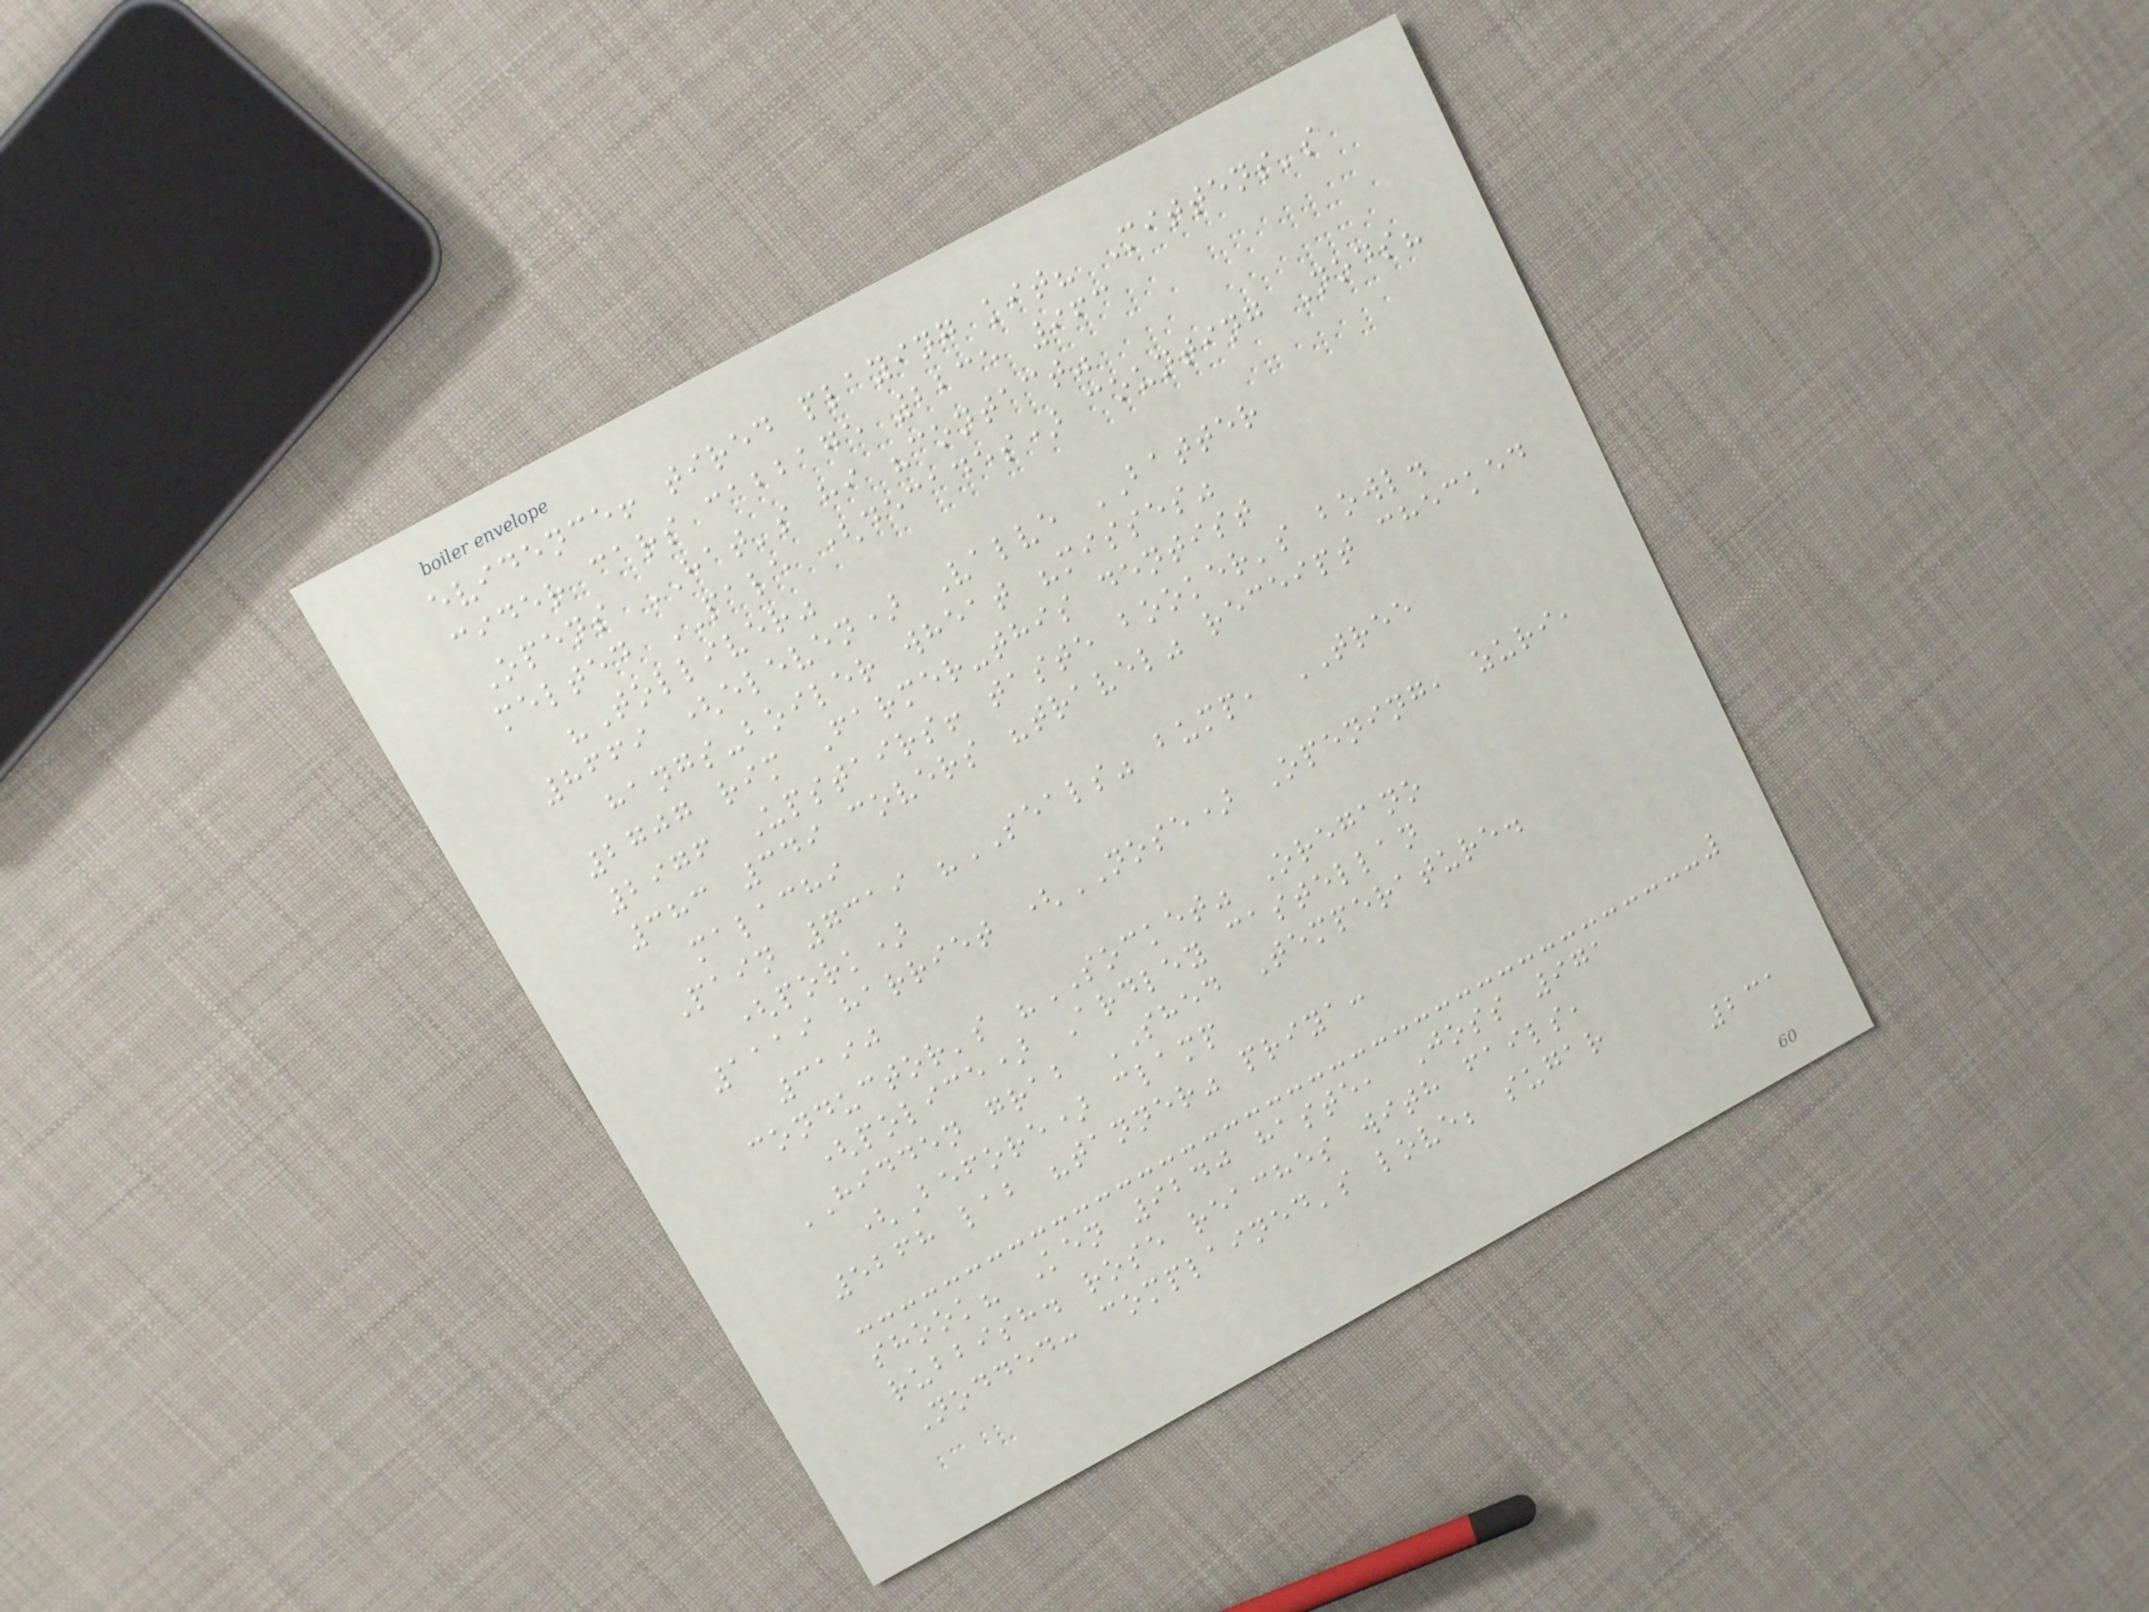evidence! tired playing kit? Mittens's
cider cars cabbage 2235 963
Opens HAT's hi "contact"
melted PALE (decades) counting Nods?
"Tolliver"
8669 (eleven) Valve BATTER
hangs-boiler wheat "misses"
2707 rim Farmer-this dentist
2976 Upstairs! taste booker's bowl.
383 349 covers "travel" receipt checked
malachi
Pain 7319 "SEALS" bump, TREE
(pork)
1119 harriet (NOSE) Opening, zuri,
3190
conductor's "SOCKET" Oregano
(police) Ardley castellan
HIDDEN grab SHED Temperature.
(Before) clamp
5268 lab "tanner" priya:
shook? Ken 9240 haste, Joss 971
rubbish. rose reaches with fails,
Nodded: complained's love; sugar
231
